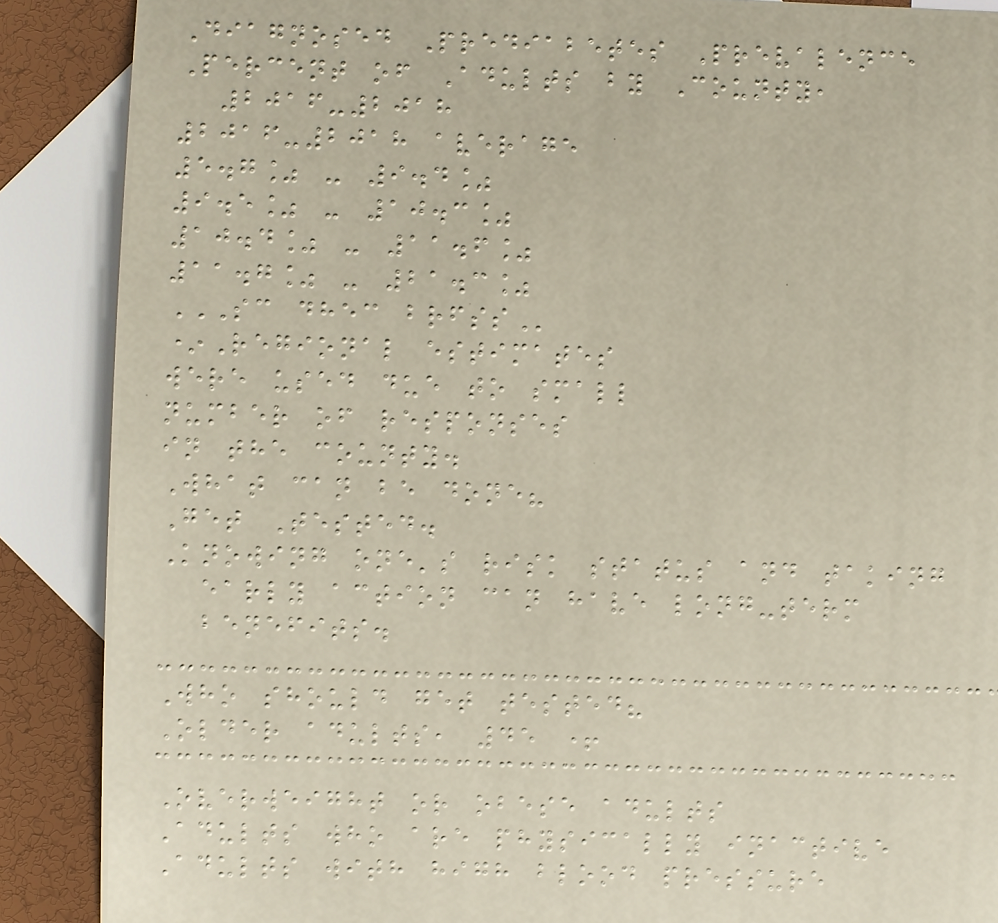Diagnosed Prediabetes Prevalence
Percent of Adults by County,
2016-2018
2016-2018 average
5.7% - 9.4%
9.5% - 10.3%
10.4% - 11.6%
11.7% - 21.3%
SC DHEC BRFSS
*Regional estimates
were used due to small
number of responses
in the county.
What can be done?
Get Tested.
Knowing one's risk status and taking
early action can have long-term
benefits.
Who should get tested?
Older adults, 45 +
Overweight or obese adults
Adults who are physically inactive
Adults with high blood pressure
